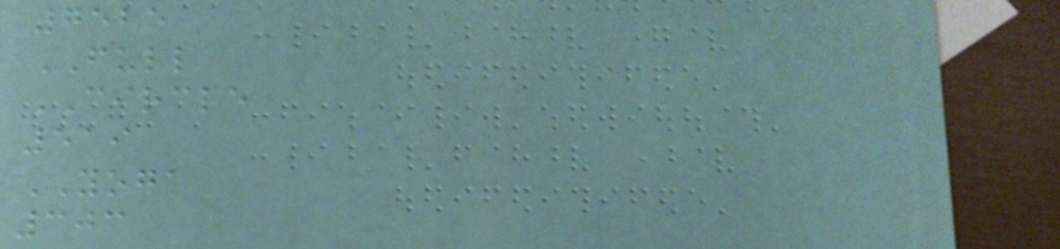7525
FULL
CIRCLE
519
YOGA
303
